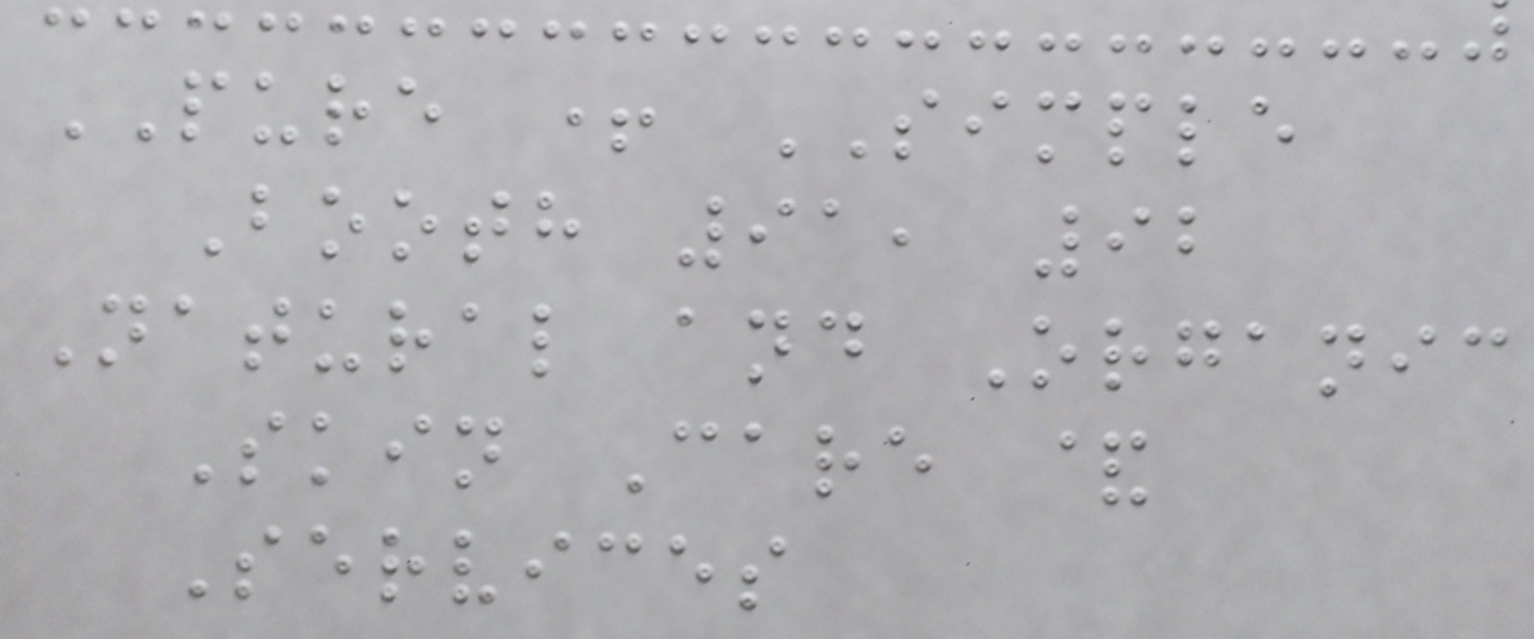PURE + SIMPLE
Booth 91, 92
Natural and Organic
Skin Care &
Services
